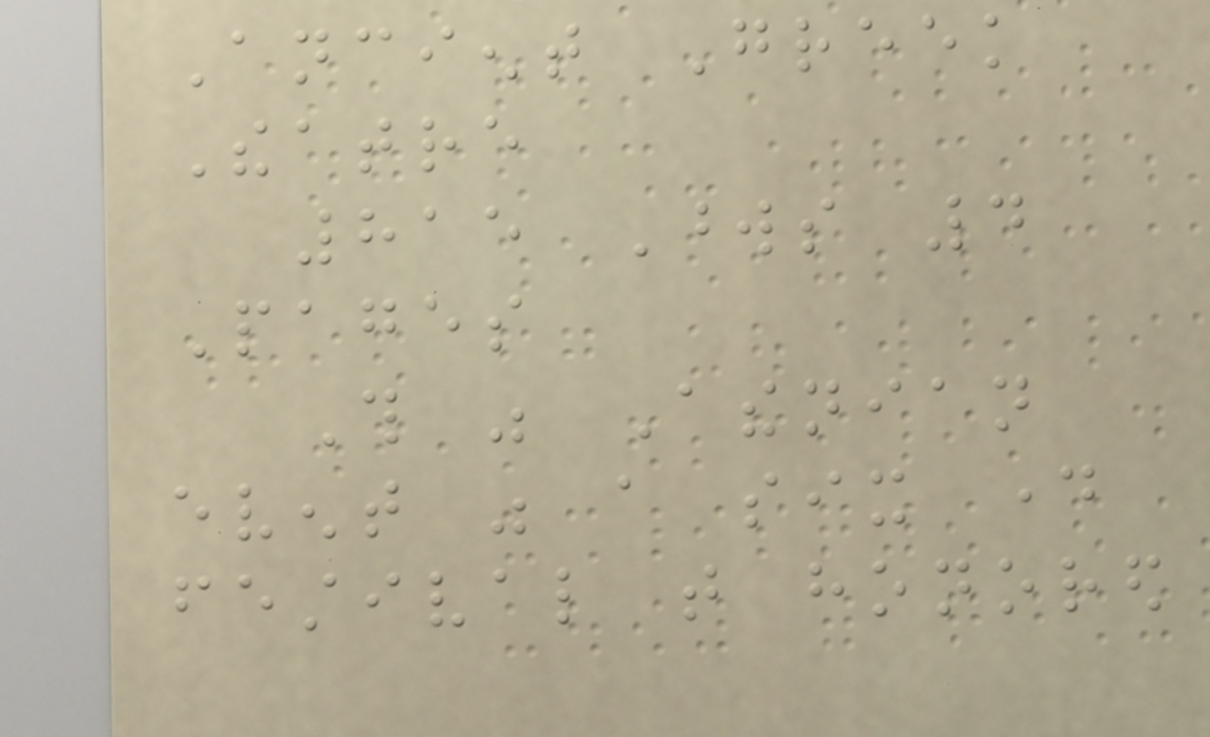Ancient Greek
Theatre
815 Words 4
Pages
This was Athenian
event was a six day
festival that honored
